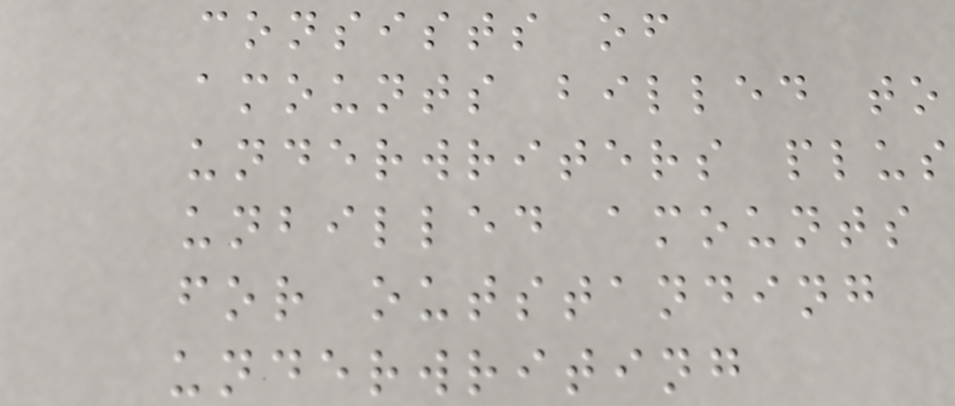consists of
amounts billed to
underwriters plus
unbilled amounts
for outstanding
underwriting
